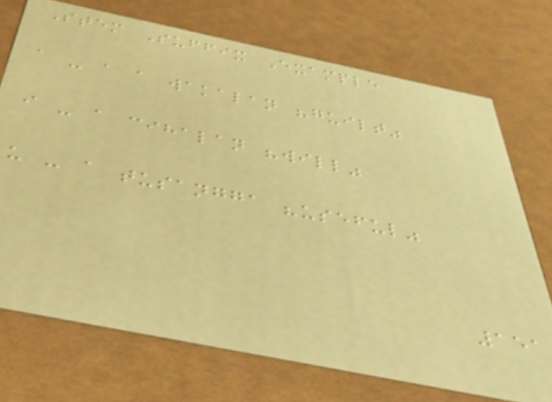Stem Suffix Example
a - a a wakalan "guilt"
i - a cihalan "will"
u - a tusangga "useful"
151
